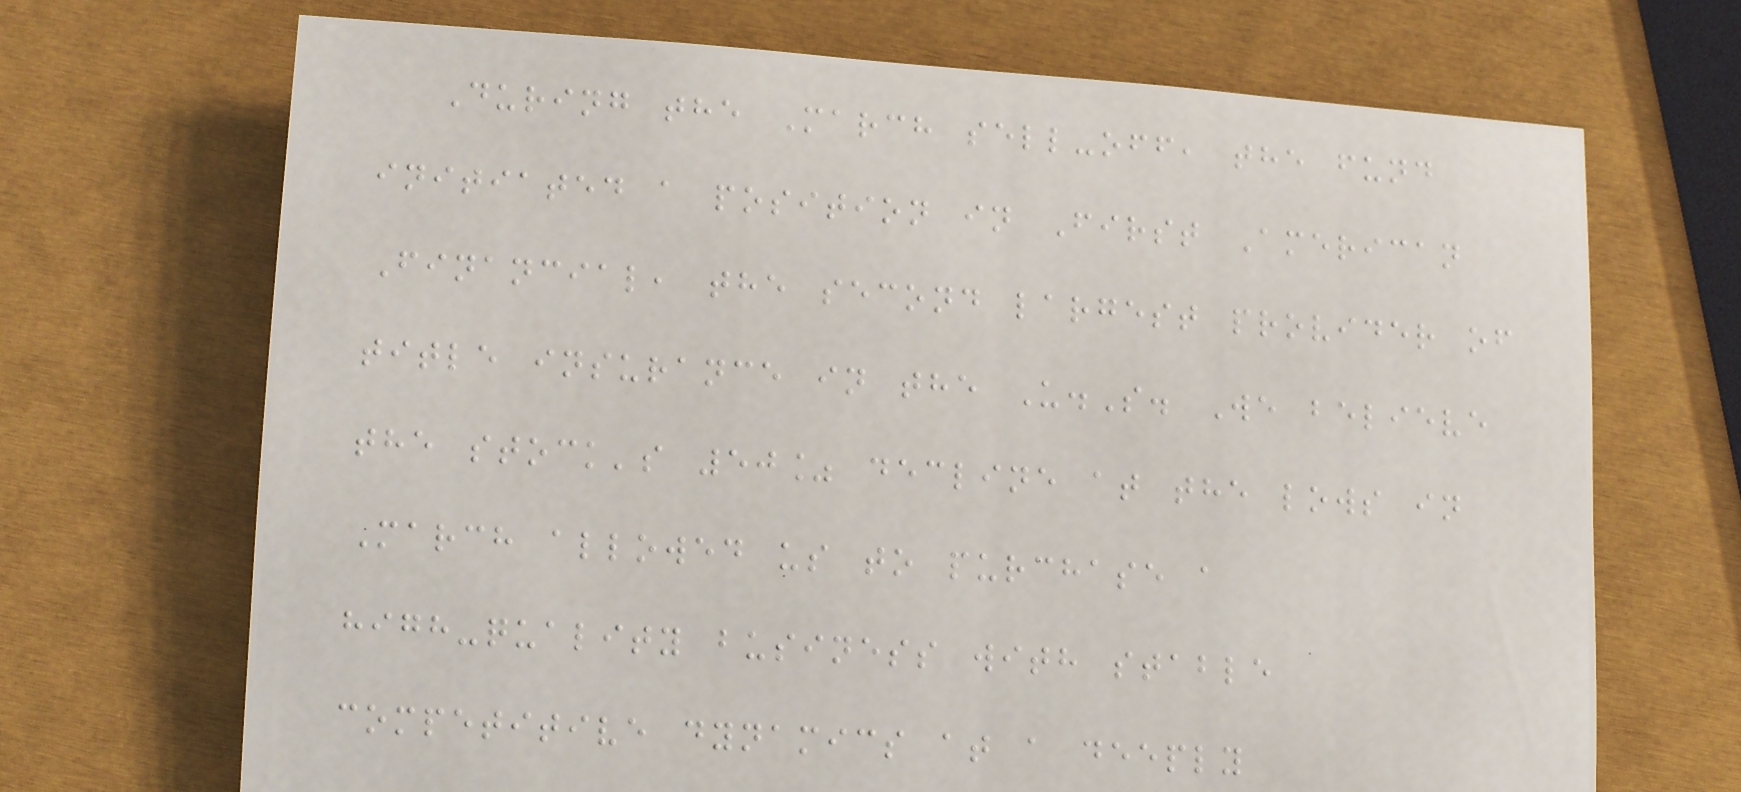During the March sell-off, the fund
initiated a position in First American
Financial, the second largest provider of
title insurance in the U.S. We believe
the stock's 50% decline at the lows in
March allowed us to purchase a
high-quality business with stable
competitive dynamics at a deeply
